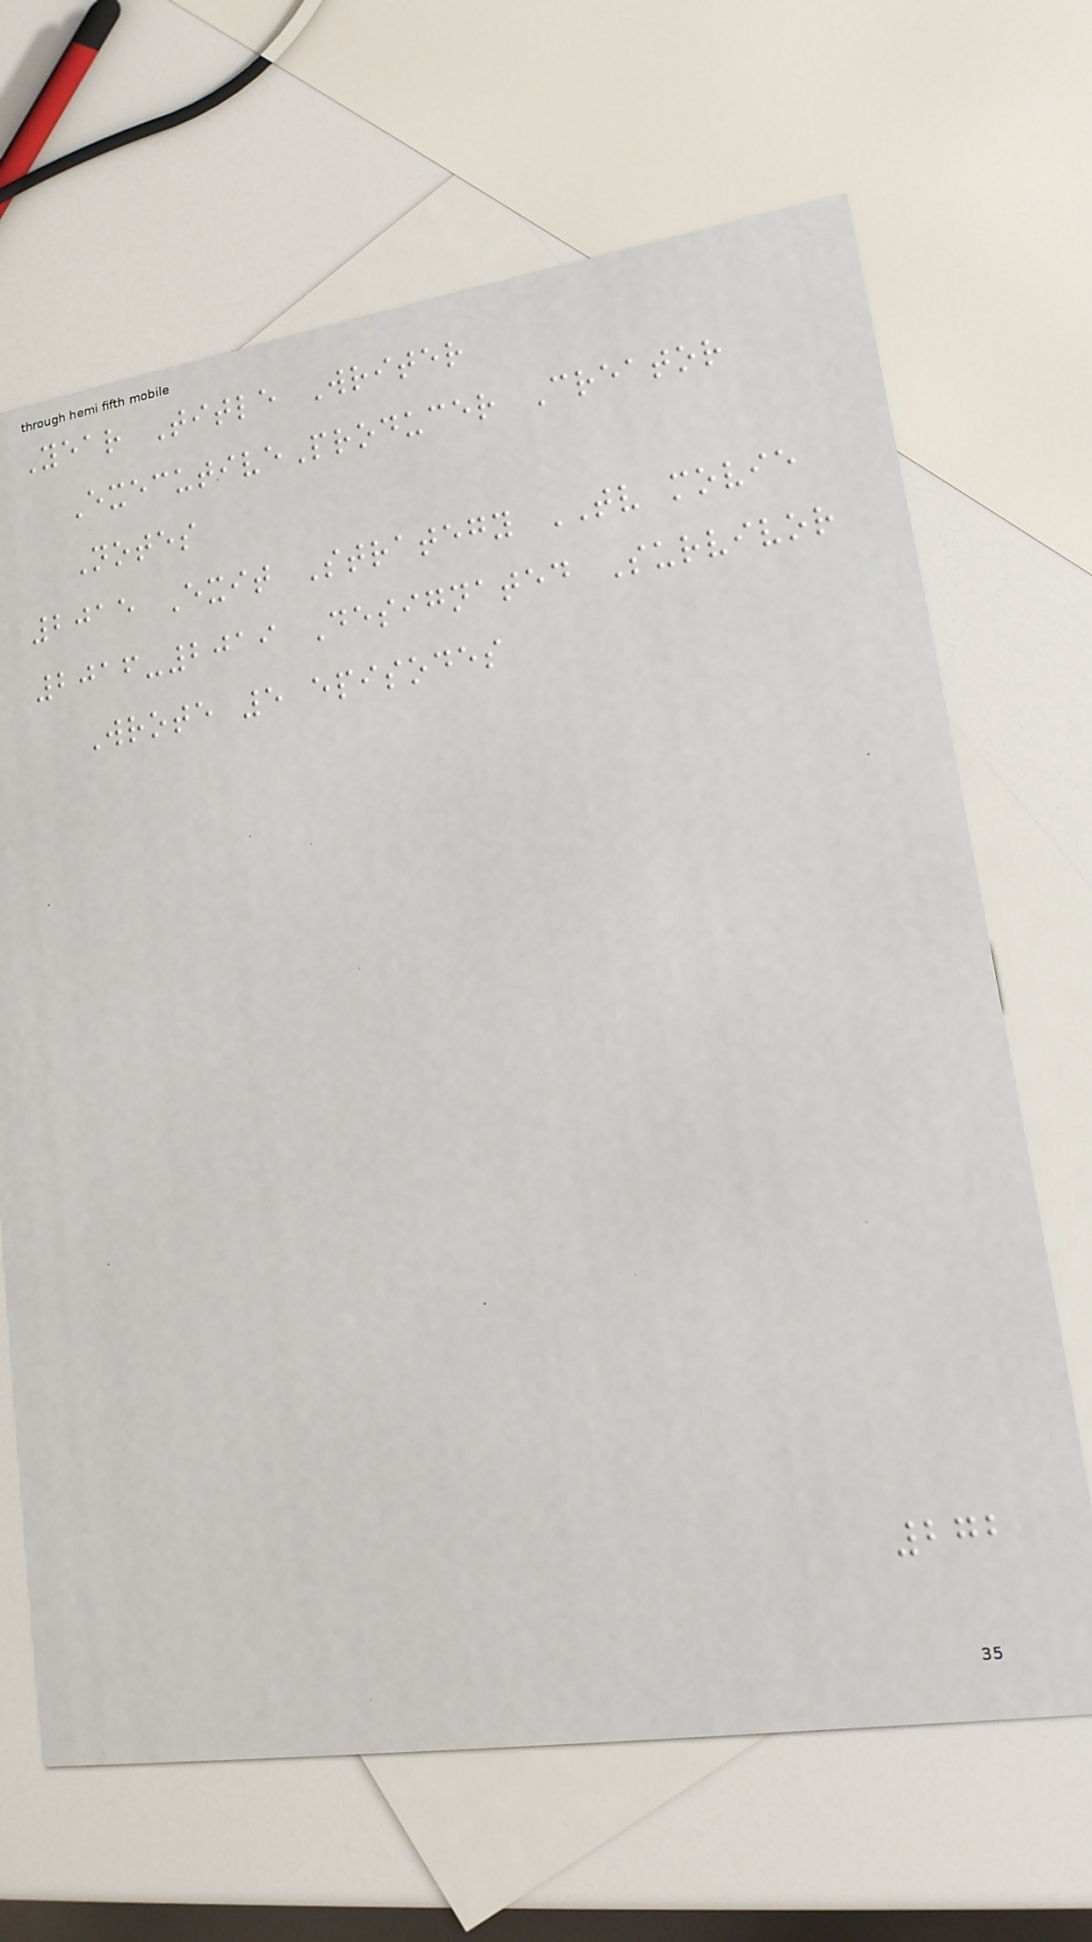Year Title Writer
ExecutiveProducer Creator
Notes
2015 Exit Strategy TV movie
2016-2019 Designated Survivor
Wrote 5 episodes
272
